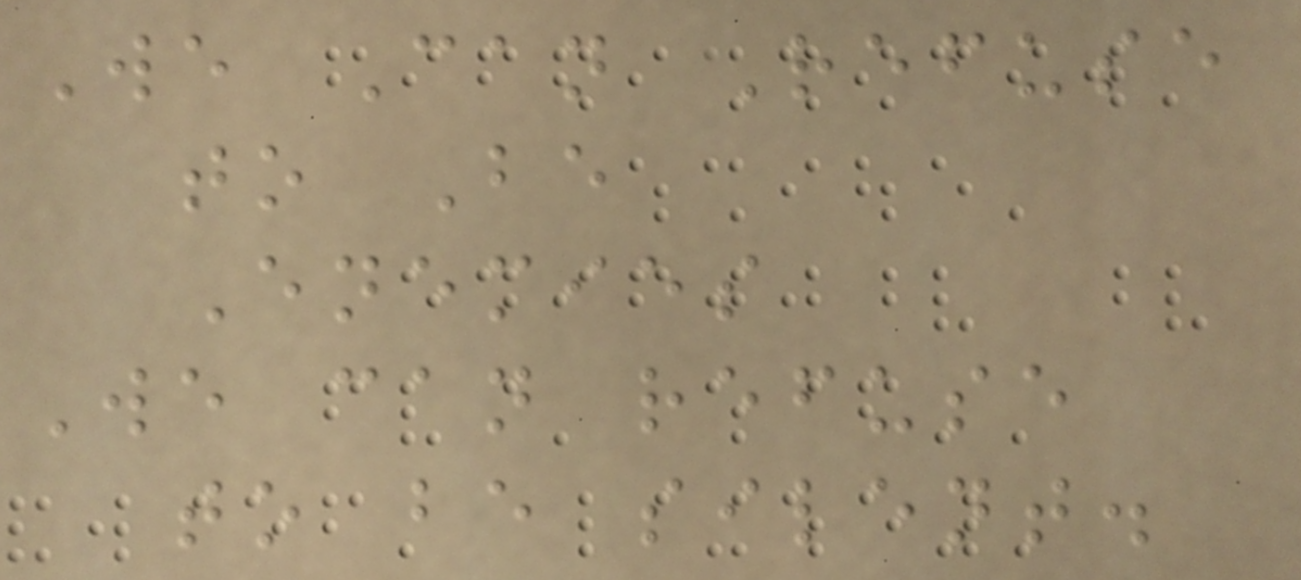We Can Refuse
to Be
Enemies
We can refuse
to be silent.
